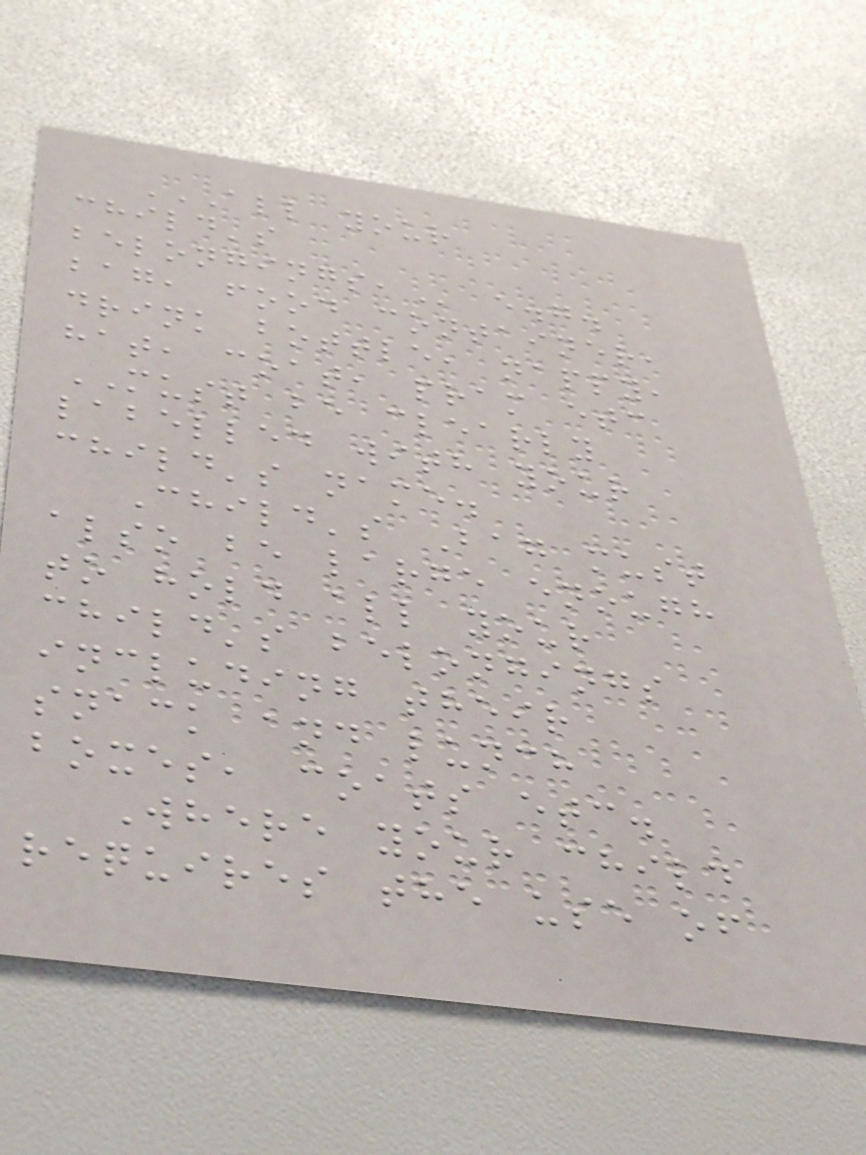ALL YOUR
CHILD'S
BELONGINGS, e.g.
bag, food container,
drink bottle, nappy,
hat, coat, pram etc
MUST be clearly
labelled with your
child's name.
Child's Bag must
also be large enough
to hold all your
child's belongings
including their
snack and lunch
boxes, coats etc.
Where your child
requires the use of
